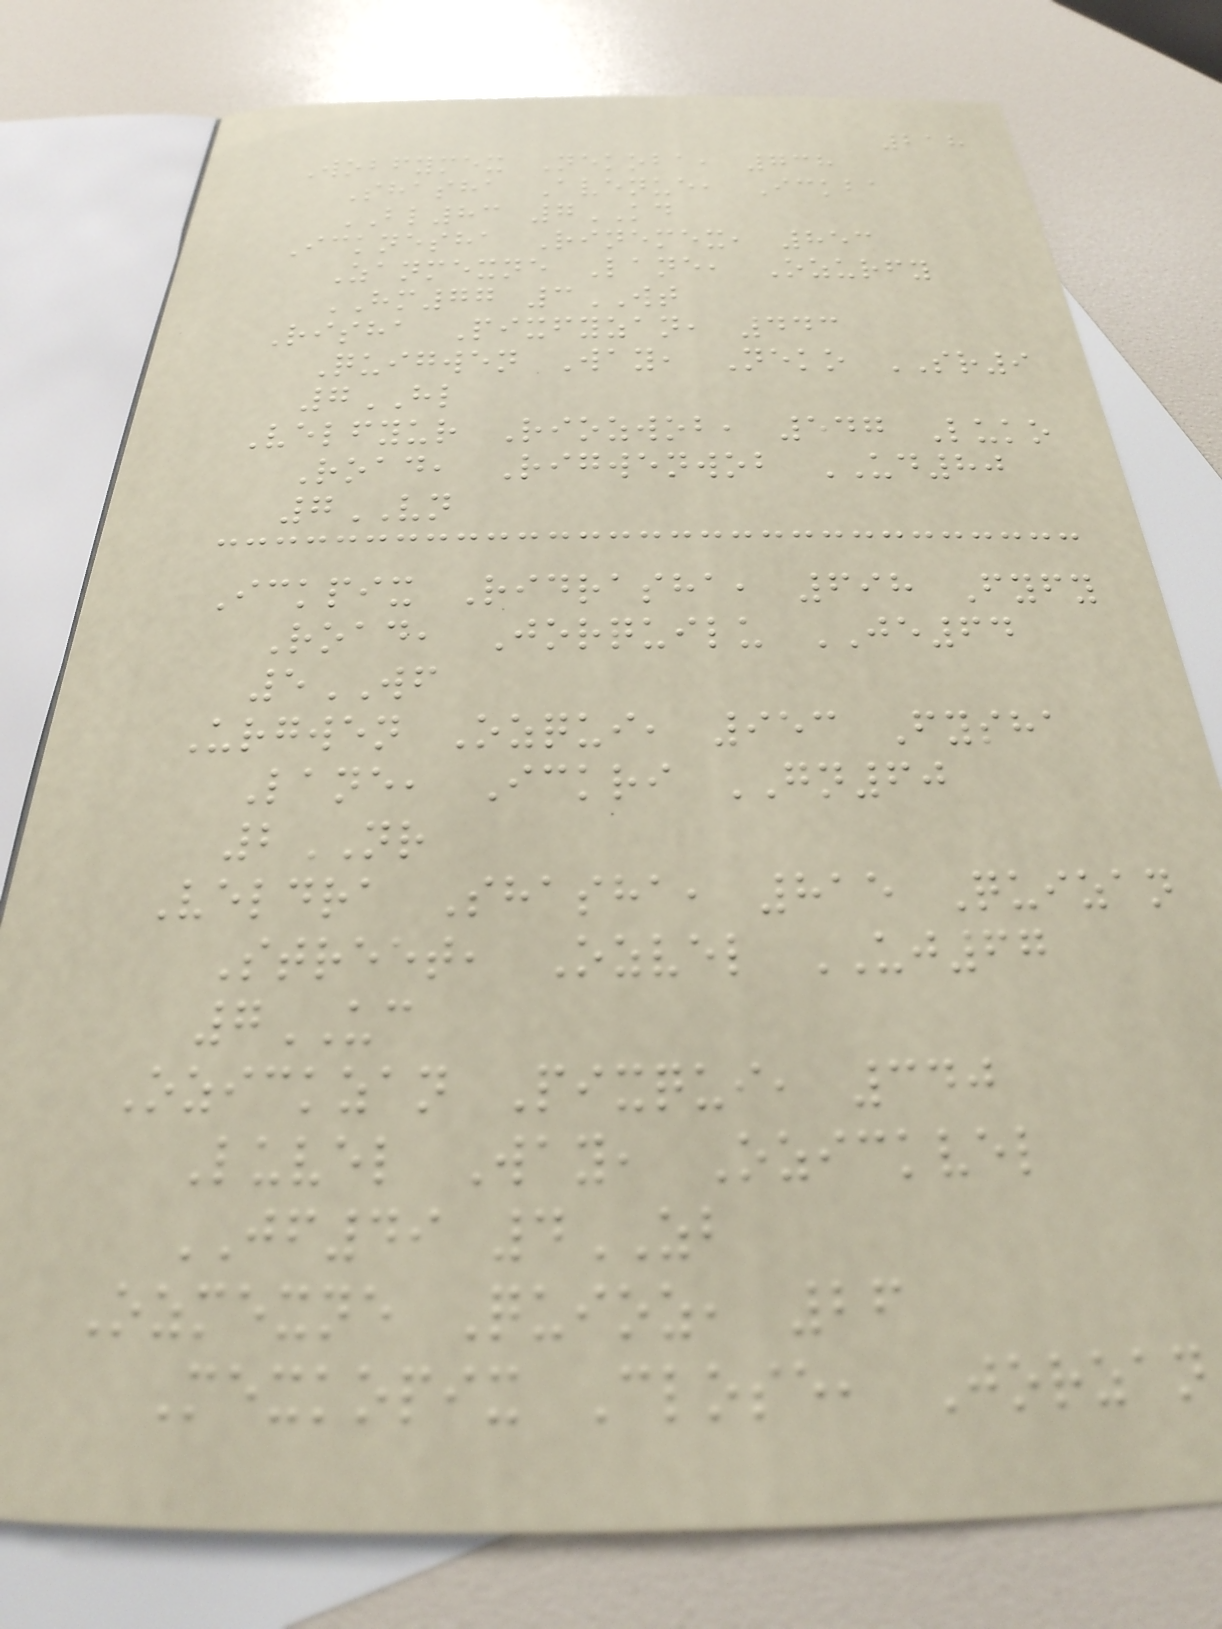218
Wobfymex Nekoba, 738
Shasha Avenue, Ickba
BL83 7KD
Icknesha Rinemex, 853
Zanmexne Lane, Ozurfy
HM77 3WT
Risha Pixfyzan, 443
Quigwen Way, Neko SR9
7HL
Velfyur Riozwob, 547 Luko
Road, Rigwenwob UD80
7VN
Ickpix Ridrasha, 698 Fyfy
Road, Jorquilu JE64
5WF
Urgwen Ozqui, 953 Fysha
Lane, Ickri GN60
2NR
Veldra Shasha, 815 Quizan
Street, Ozvel UJ67
7UC
Ozickzan Pixqui, 340
Luvel Way, Ozickvel
JF49 4ZB
Ozmexne Quioz, 26
Mexkopix Close, Jorzan
